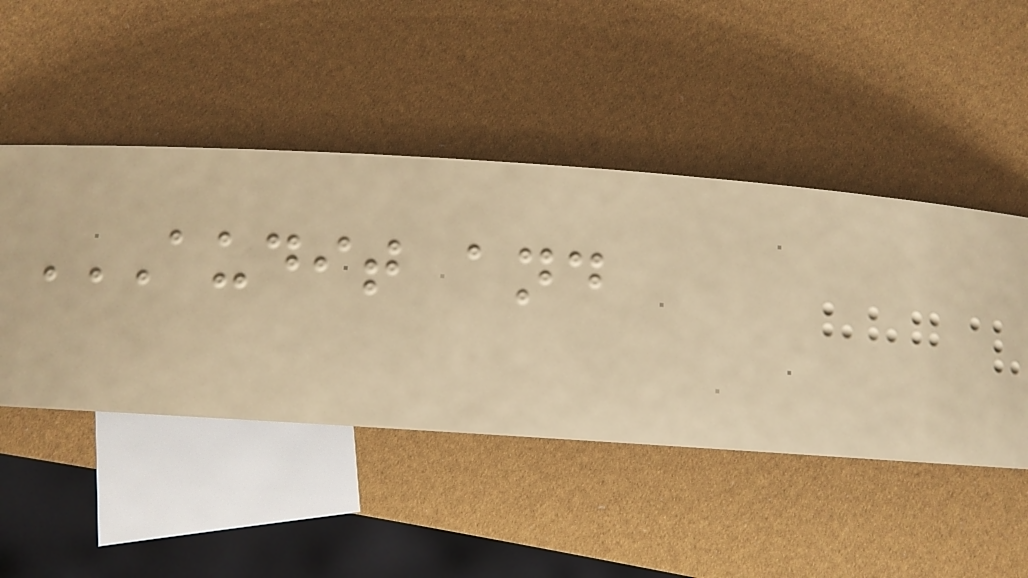AUDIT AND
